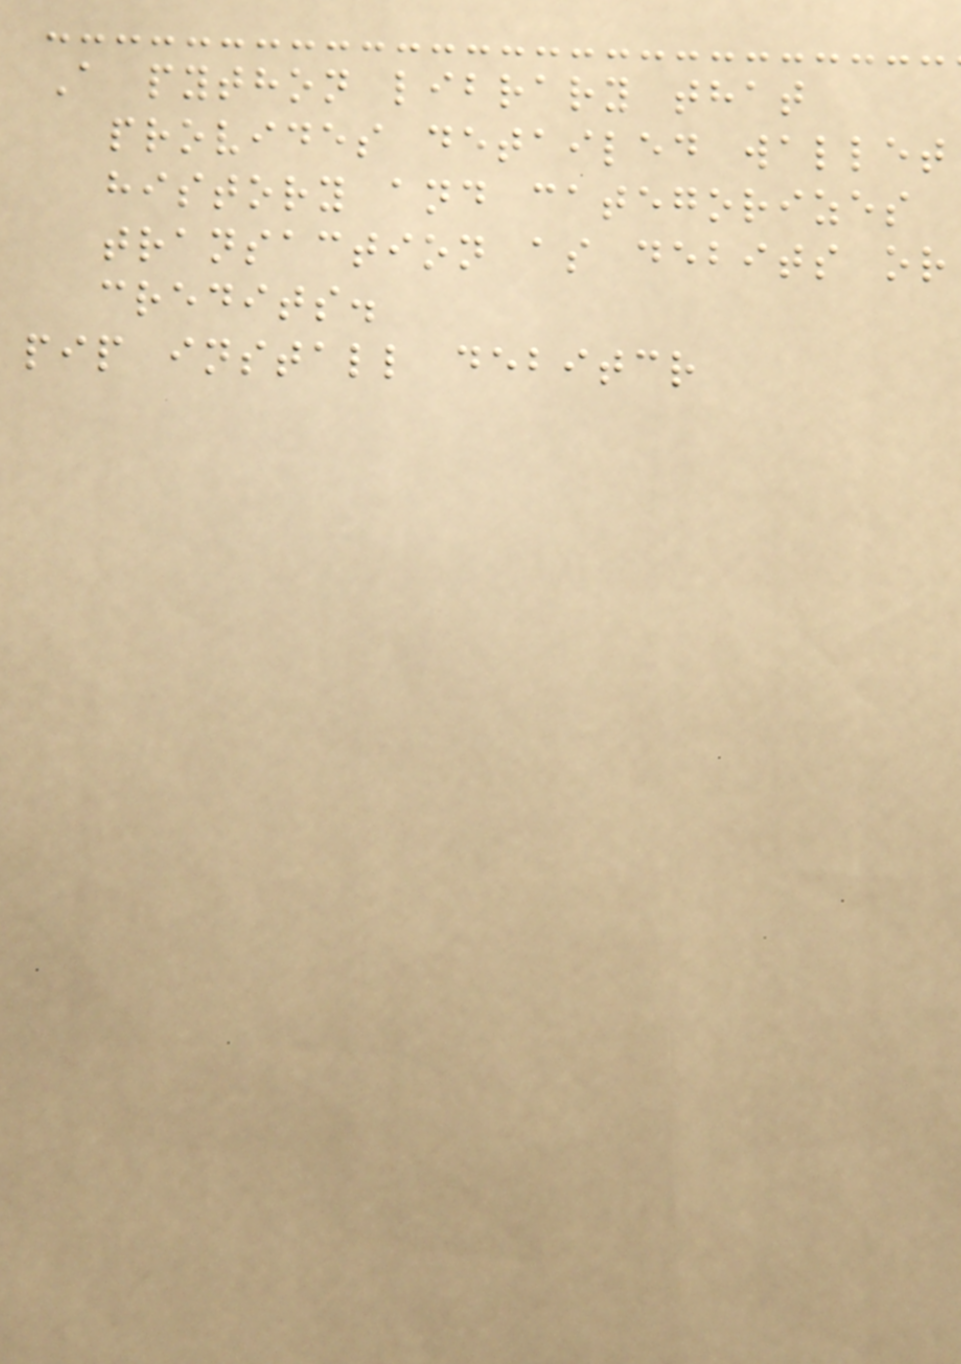A python library that
provides detailed wallet
history and categorizes
transaction as debits or
credits.
pip install debitcr
